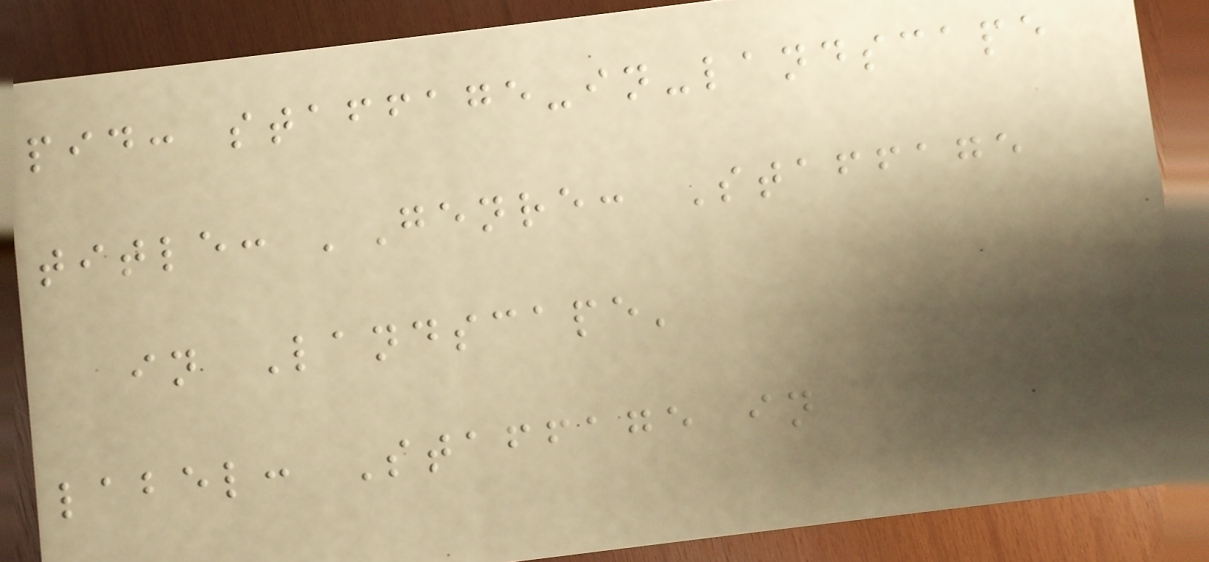pid: staffage-in-landscape
title: 'Genre: Staffage
in Landscape'
label: Staffage in
